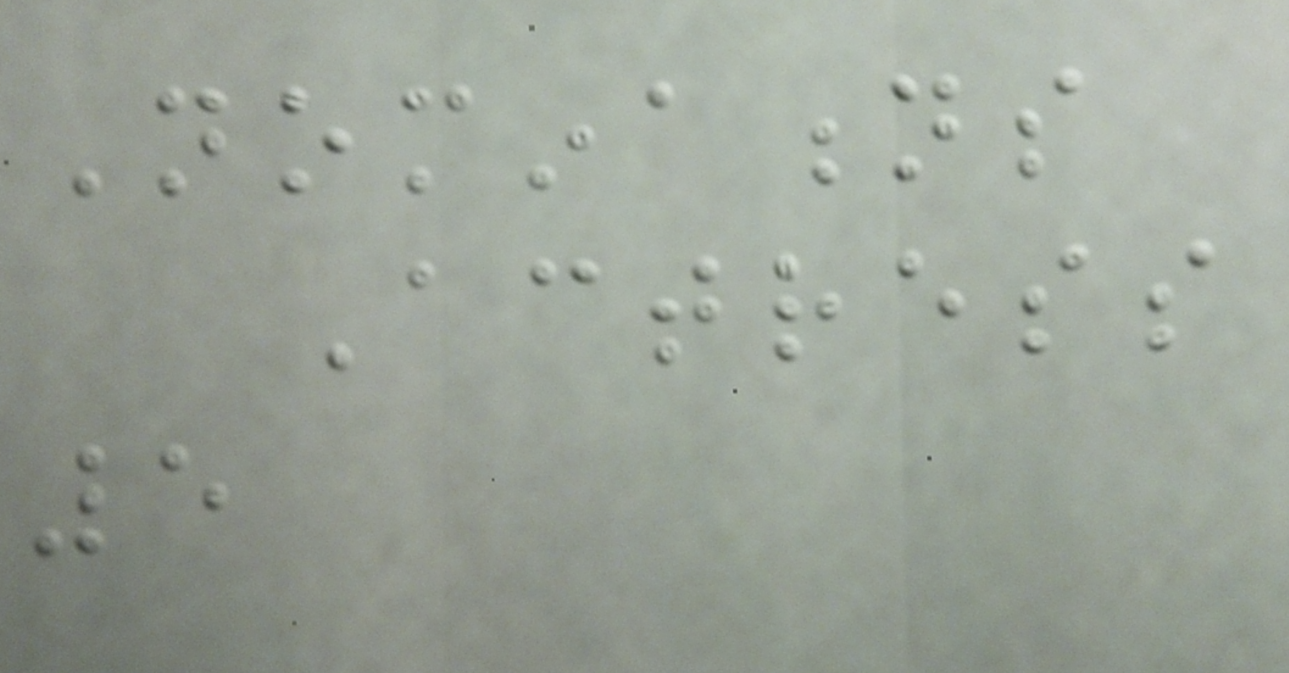Nominations
Actress
5
